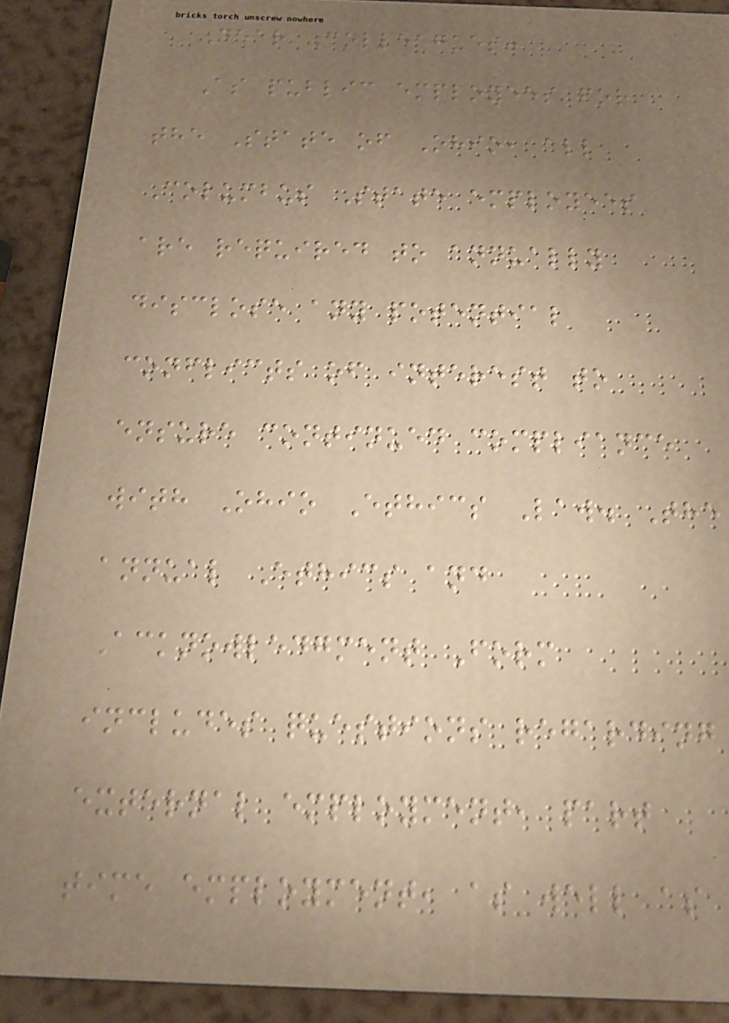Dear Colleagues:
As public employees for
the State of Ohio, all
Columbus State employees
are required to annually
disclose any potential
conflicts of interest to
ensure continued compliance
with Ohio Ethics Law. The
annual Ethics and
Acknowledgment Form
includes questions regarding
external employment, part
time employment, as well as
